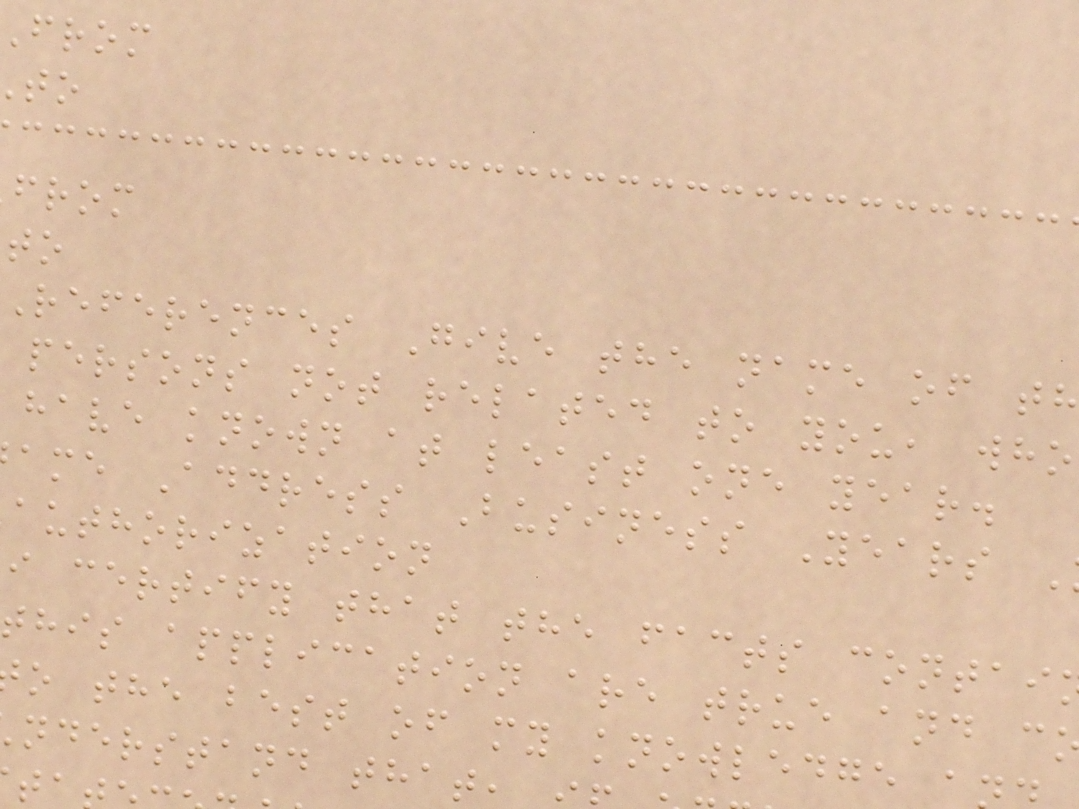from
from
references Give the name of t
persons not related to you, who
have known at least one year.
ame Address Business Years
authorization
i certify that the facts contai
this application are true and c
o the best of my knowledge a
nderstand that,
